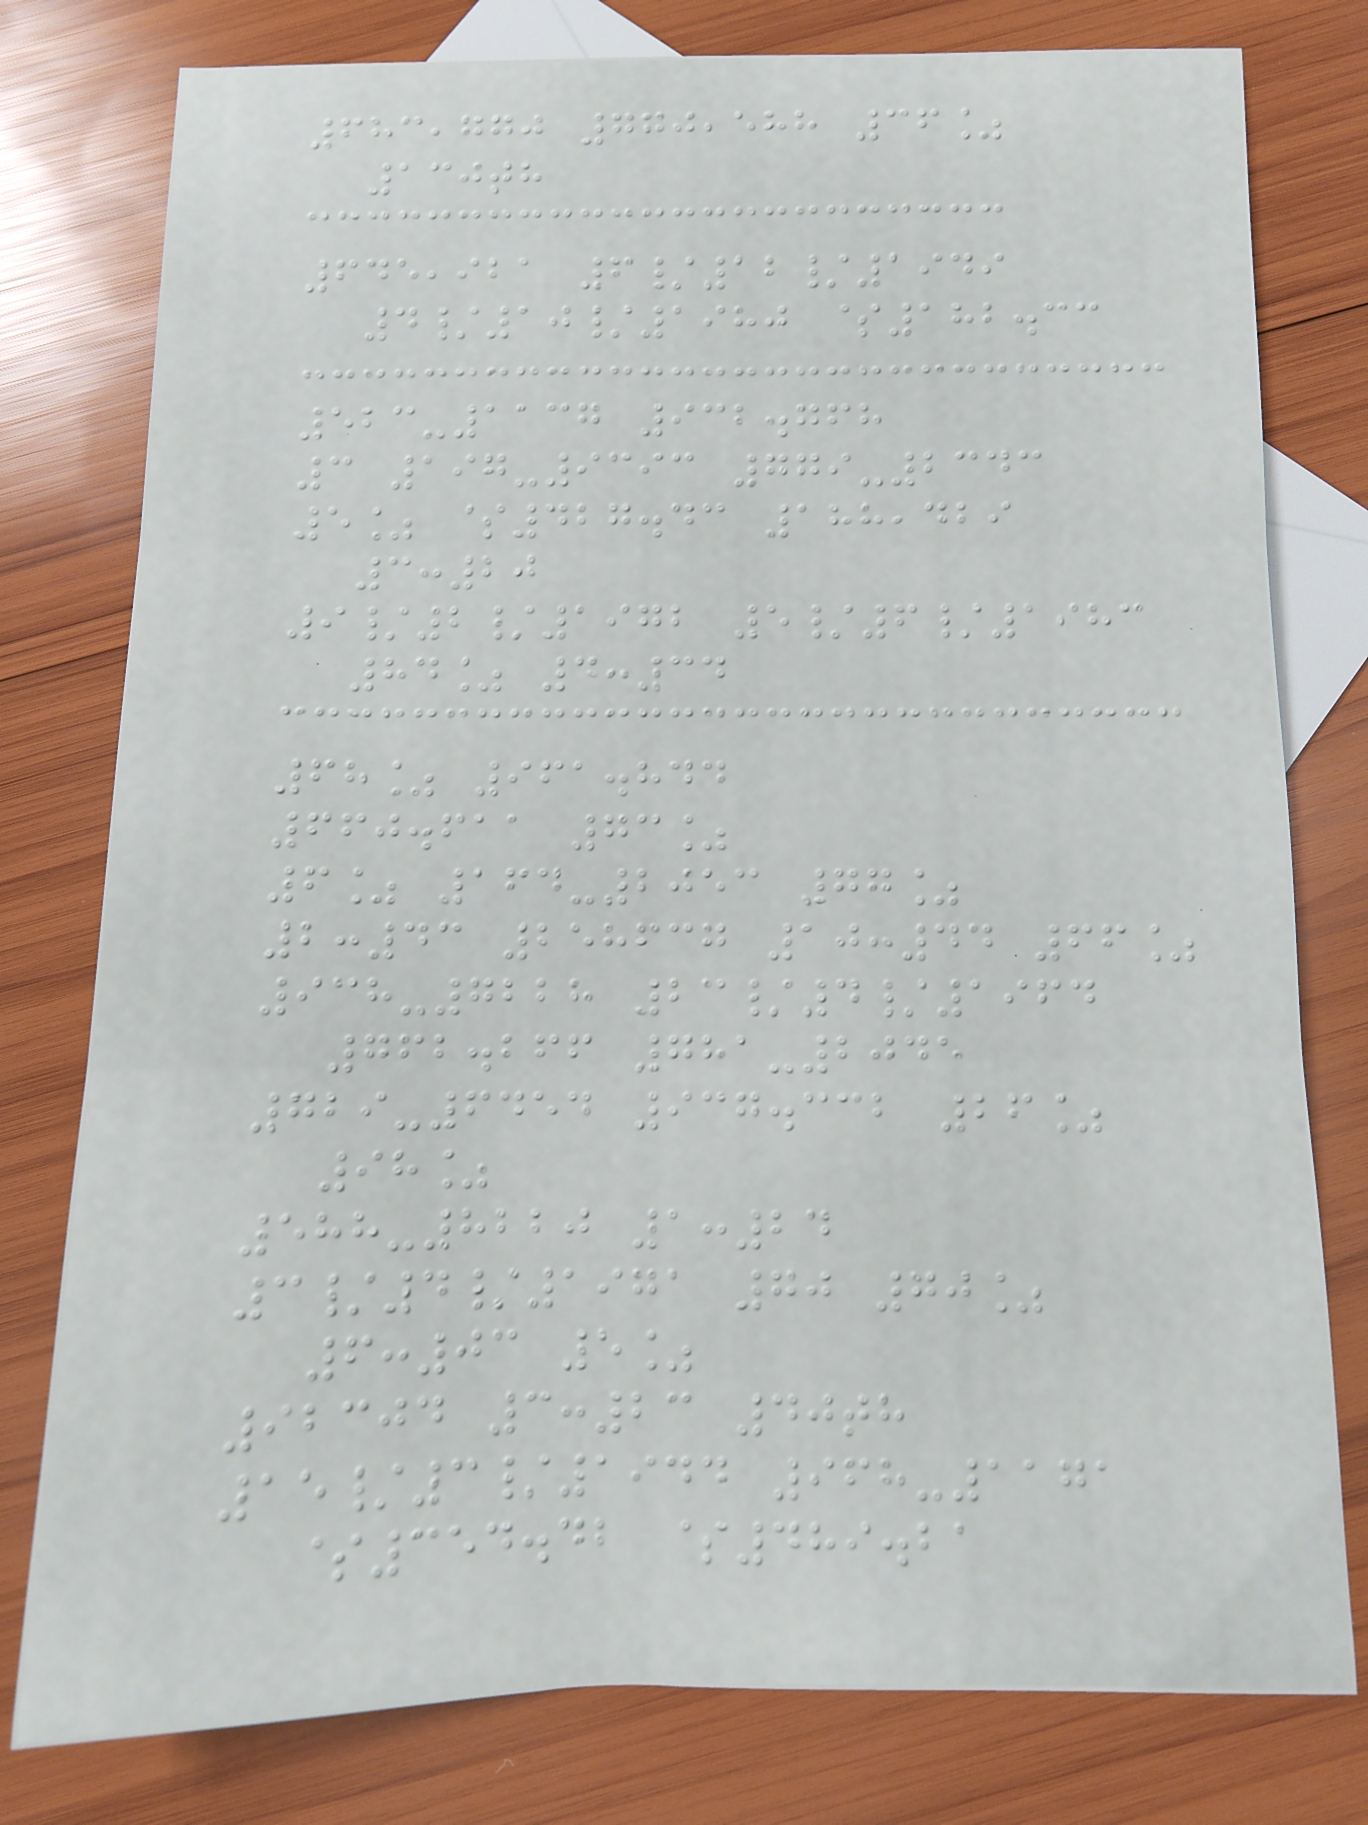683,770 770,588 36%
130th
645,921 6/12/1949
4/10/1980 $182.33
523-1137 932.768
3 197-9393 779-2343
5% $427.43 188,429
3:20
9/2/1972 5/6/1983
84% 4:34
68% 961.844
660.611 73%
6% 164-2053 77%
2:43 258637 10:44 66%
938-7228 23/4/1964
762.266 781-2045
729-6454 937.332 26%
98%
588-8220 1:24
3/4/1971 70 70%
6:03 5%
92304 3:23 40th
15/3/1944 968-1171
$354.42 $489.21
